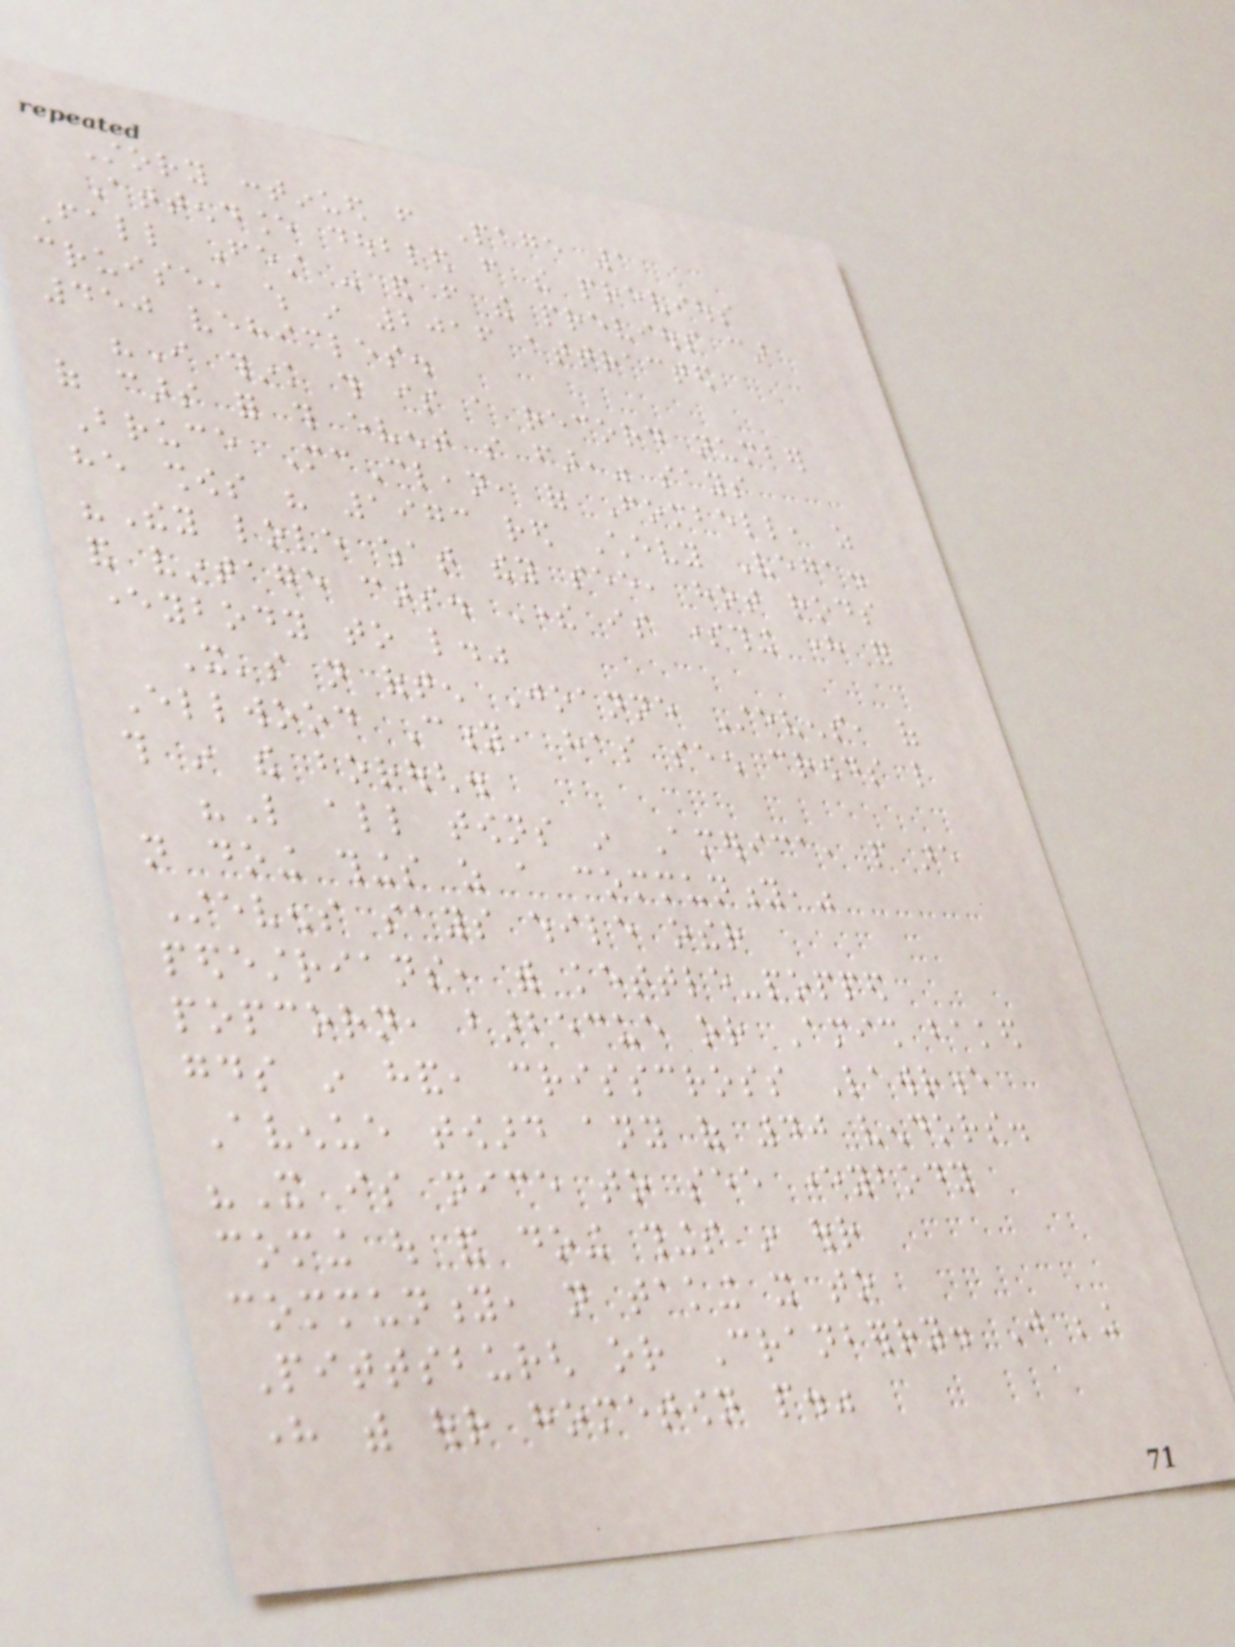Story continued from Page 1
Attendance doubled from the previous
Fall Fest - and from the previous car
cruise, which in 2016 attracted
450 vehicles.
"I think this is a record number
of cars for this event so far," says
Bruce McClean, of Fombell, as
he shows his 1973 red Chevy Vega.
"They love what they see, hot rods
and vintage cars. There is something here for
everybody to like."
It's not often Joanne Stevens, of
Ellwood City, has seen crowds like
this in the borough.
"Like all towns in America, people are
not doing things as a community,"
Stevens says while other
pedestrians, with kettle-popped
popcorn, barbecue or Amish baked
goods in hand, crisscross Lawrence
Avenue toward any of 40 vendors.
"It is nice to see everybody
coming out and doing things in our
community, not taking it to
Pittsburgh or Cranberry. Just being
here with our hometown people."
